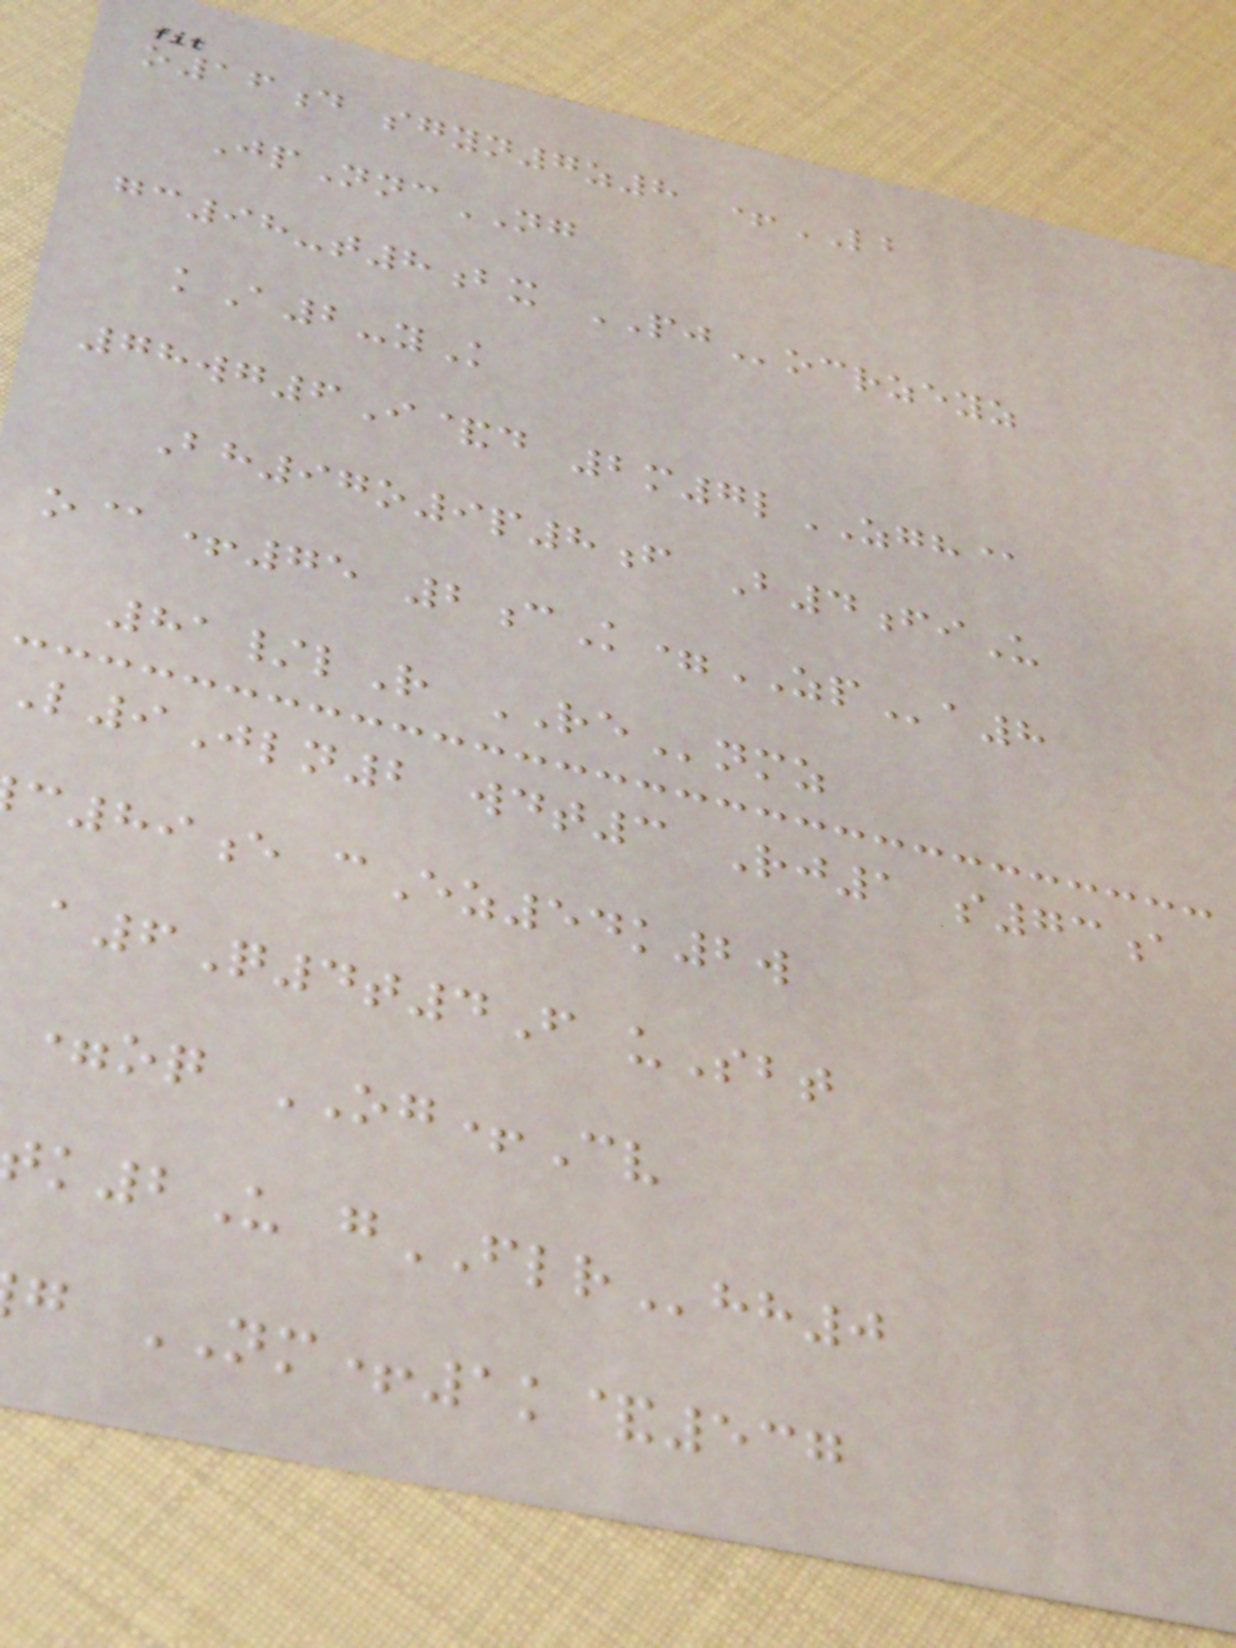o16d sgyn7z8 +LB
JpNncNG
gc98-t8bx PJocrzeyz
kA2-yK
78wg6I&d 2m7lZGH@
Bh97o9p8f B4fiU
o@+75 2cK=ZPa8
81/lR REnmz
9Jln2 wdt3 Rj1 s73a
c89e cEz54k2w
a6Q4t4F uSbt
=oq OG+Cv
k2U gFLRhh0
g NM+1k&537
